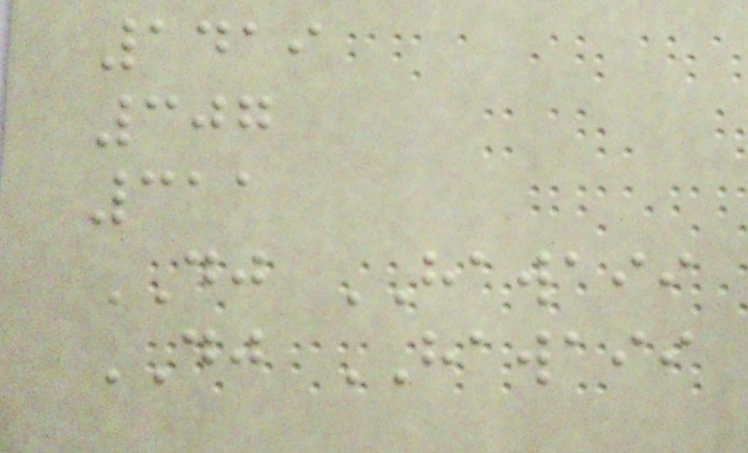1419
307
311
DJ HAWAII
DJ HAWAII
